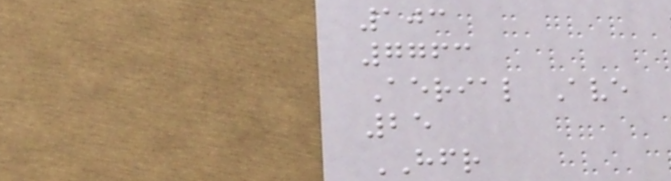103
7763
Aerial Ave
25
HFR
